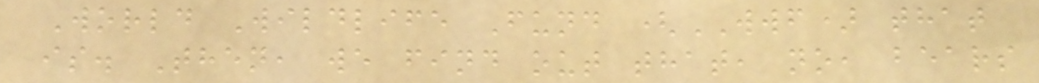World Wildlife Fund (WWF) that
is. Then, we find out that, no, bears
